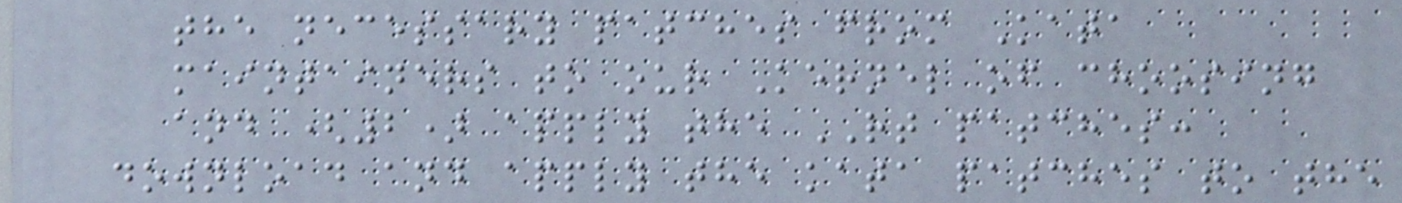the necessary patches from Kata
maintainers to our Kernel of choosing
and (2) apply the RT patches:
download and apply the kata patches to the
